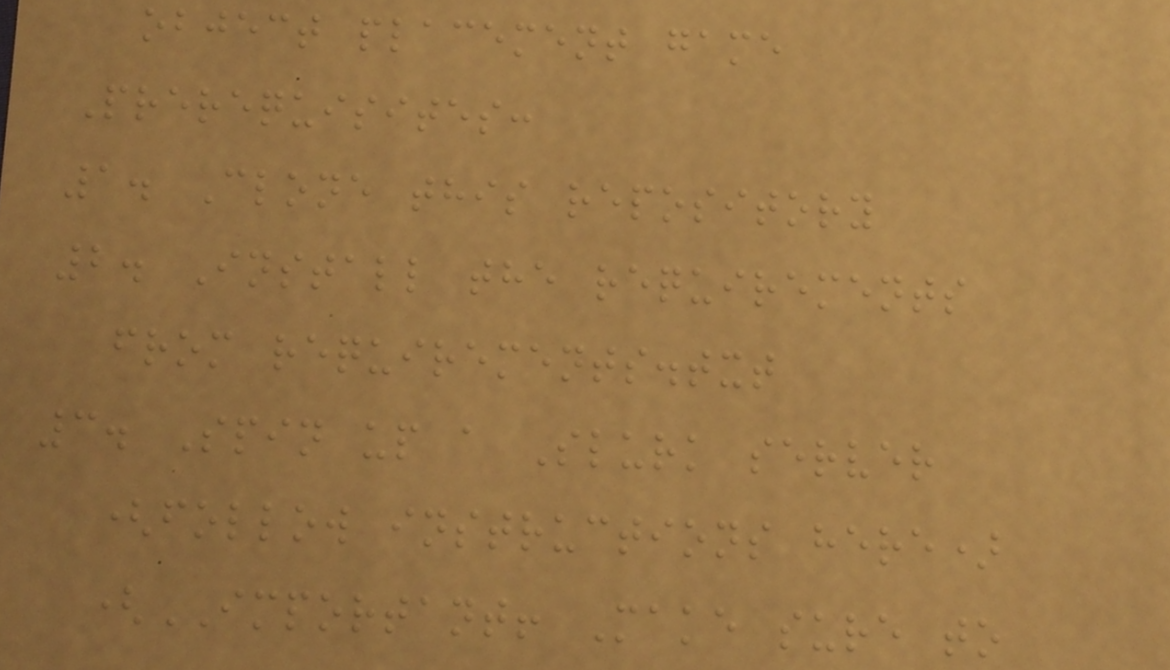object placement game
Prerequisites:
1. Clone this repository
2. Install the requirements
from requirements.txt
3. Spin up a Slurk server
(follow instructions here)
(IMPORTANT! Make sure to
